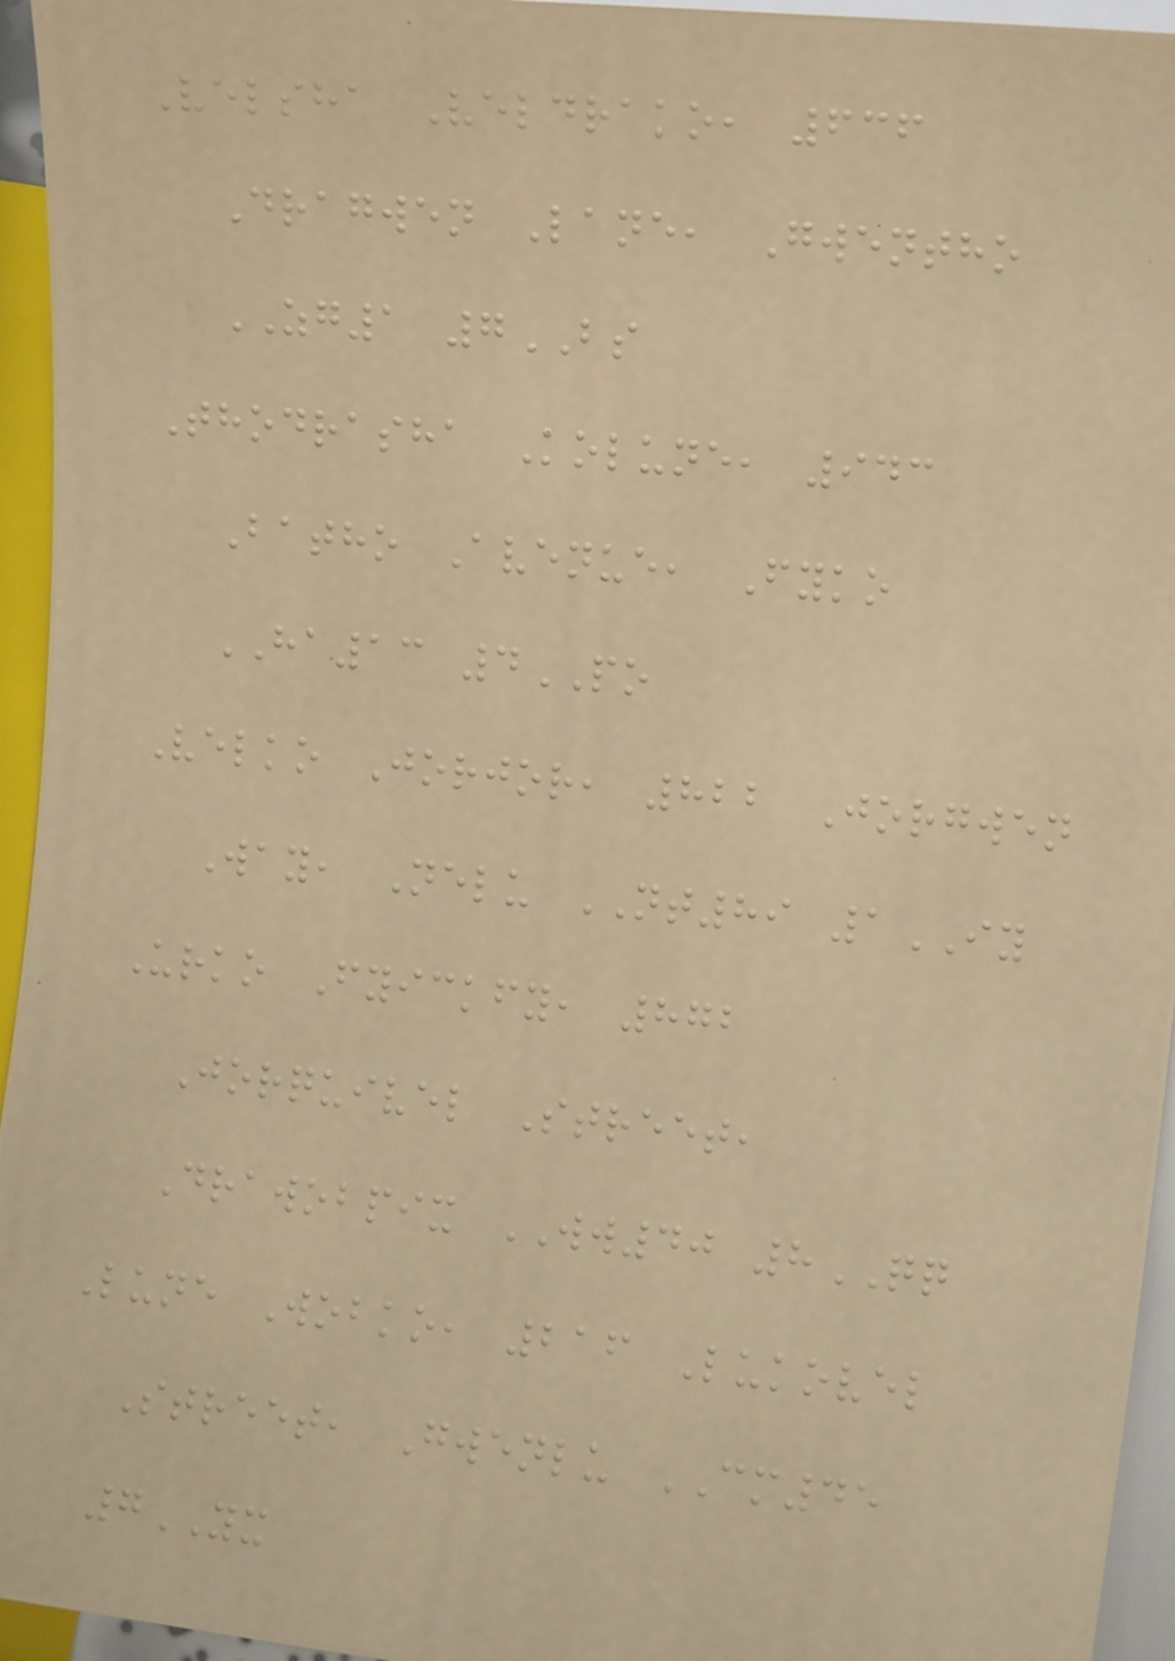Velsha Veldrako, 636
Dragwen Lane, Gwentho
ZG1 7BS
Thodrasha Kolune, 943
Batho Avenue, Fyko
HA13 4PO
Velko Jorjor, 822 Jorgwen
Way, Nelu NT89 1IY
Urko Fyickfy, 872
Jorquivel Street,
Drawobpix WW40 8QQ
Lune Wobko, 216 Lukovel
Street, Gwenlu CM45
7YX
